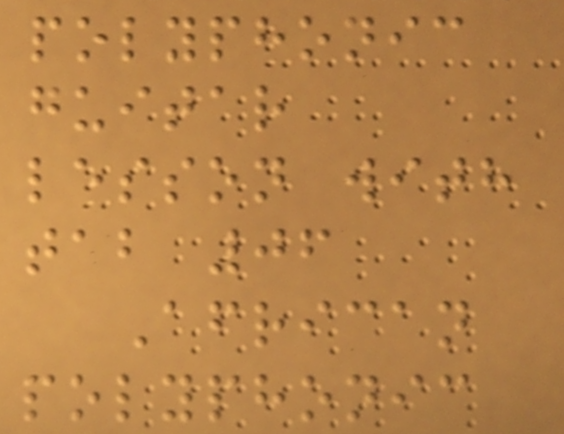polyphonic
guitar
lesson with
tab 06
African
polyphonic
